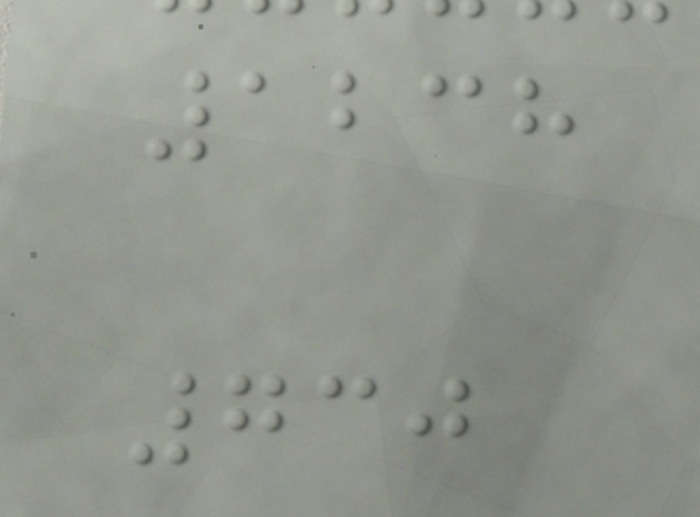1238
730
